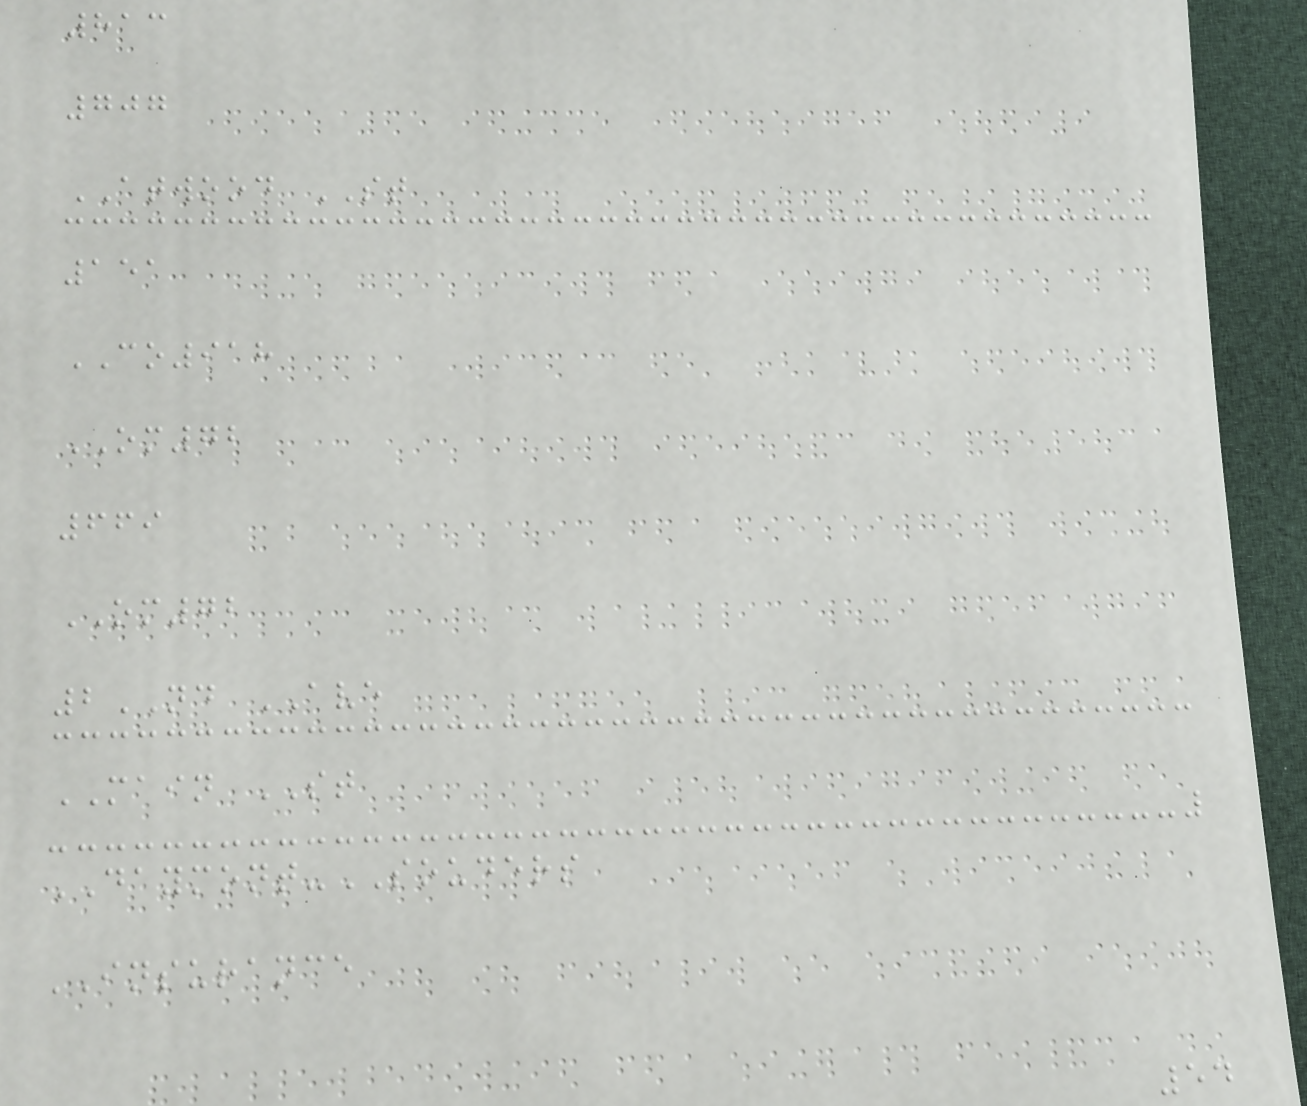813
707
ATWOOD ST
151
CO918
OM72
669
OM72
2ND AVE
MAIN ST
DAYMONT-SOUDERS
INSURANCE
54
